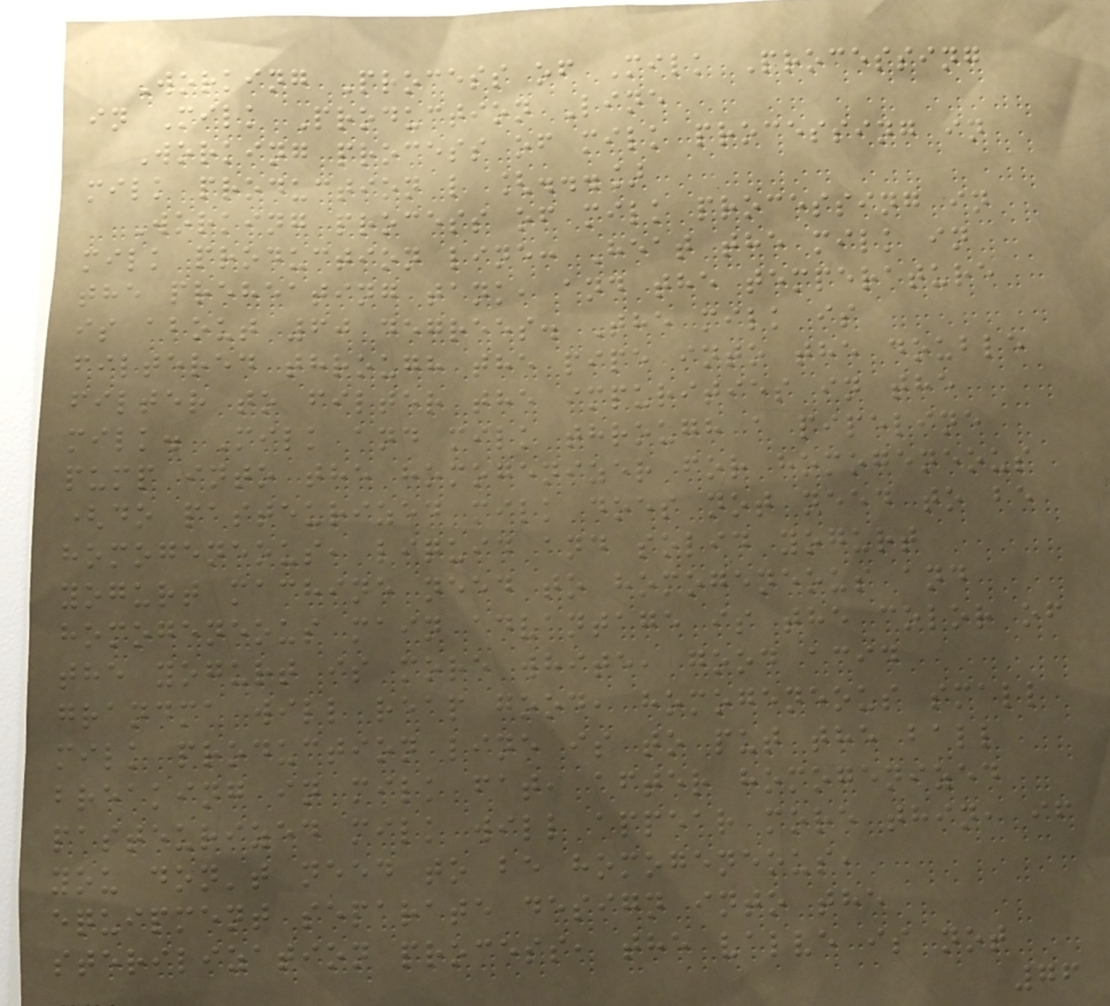Working Process of Milk Processing
in Milk Production Line
Working process of milk processing in
milk production l [...]
Working process of milk processing in
milk production line: Heat the milk in
the preheating tank, and the temperature
is about 60 degrees. The milk is
filtered through the pipe into the double
filter to filter the impurities in the
milk. Milk and milk through a pipeline
pump into the homogenizer for homogeneous
(do pasteurized milk does not need to be
homogeneous, liquid and solid yogurt
yogurt machine need to homogeneous and
homogeneous main advantage is the color of
the yogurt is more white, good acid
grandma will reap good, homogeneous small
milk production line is to put the ball
breaking in milk fat, after homogenized
pasteurized milk will appear more thin, if
you don't need to be homogeneous,
equipment separate design into the
sterilization process, the valve is not
76
